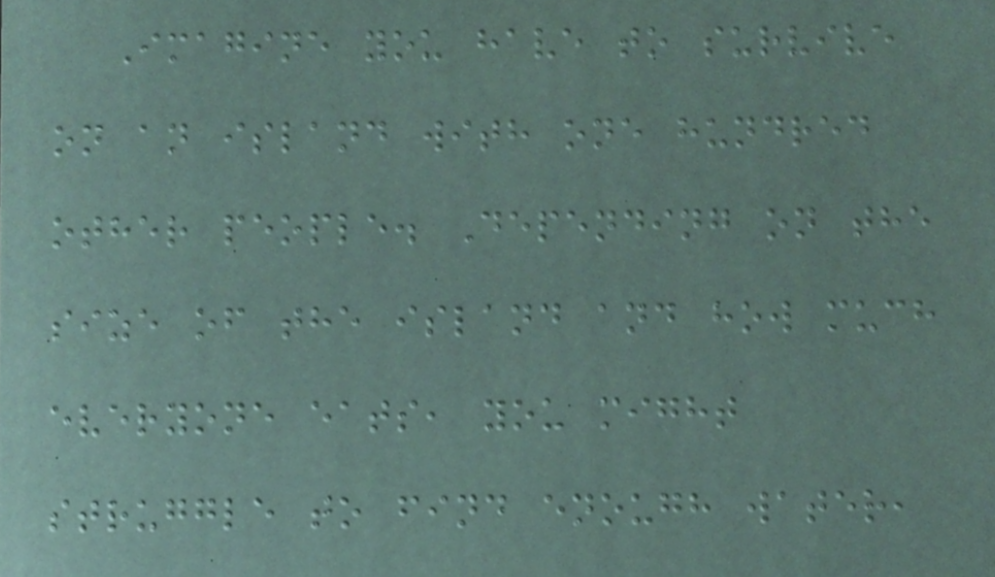Imagine you have to survive
on an island with one hundred
other people. Depending on the
size of the island and how much
everyone eats, you might
struggle to find enough water,
